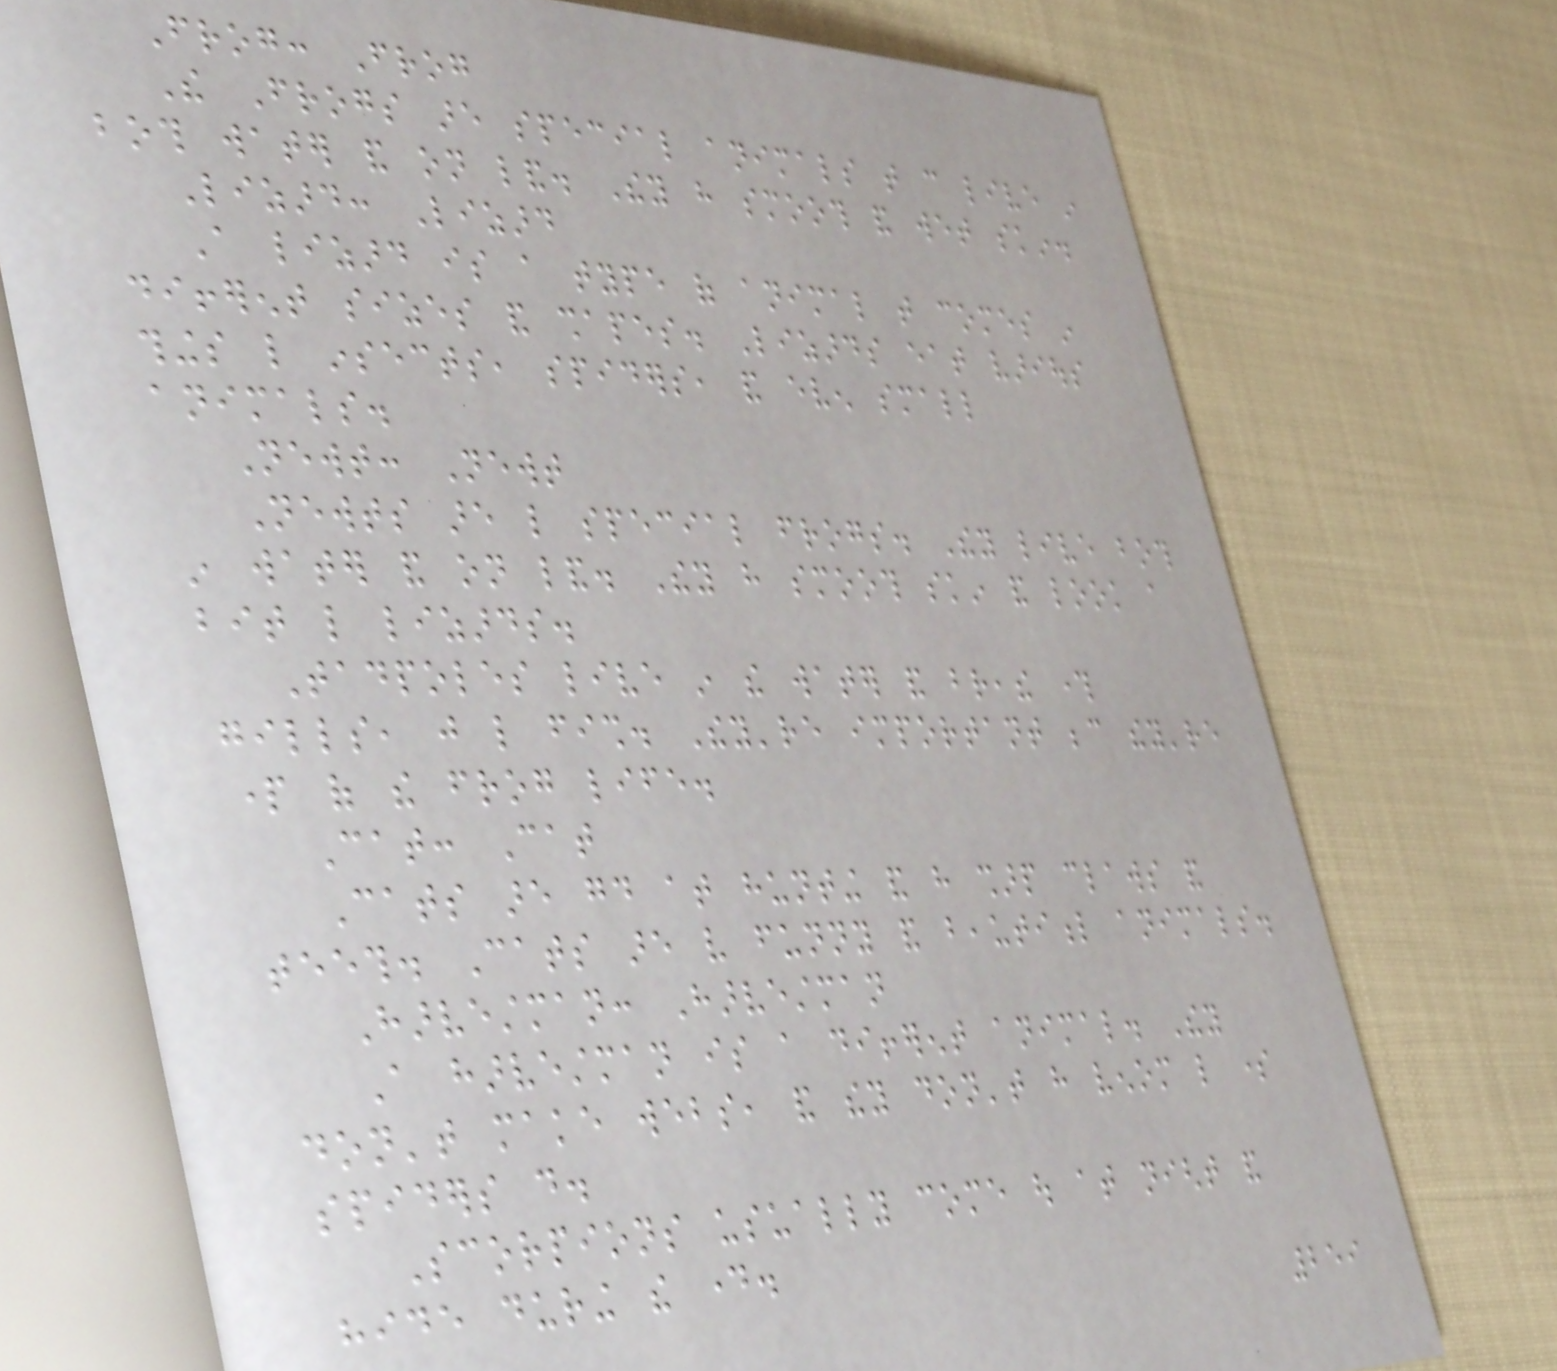Frog: Frog
The Frogs are special animals that can live in
both water and on land. They have smooth and wet skin.
Lizard: Lizard
A lizard is a type of animal that comes in
different sizes and shapes. Lizards eat various
things like insects, spiders, and even small
animals.
Newt: Newt
Newts are like special frogs. They live both
in water and on land. They have smooth skin and look a
bit like lizards.
Tadpoles live in the water and breathe through
gills, just like fish. They're important because they're
part of the frog life.
Cat: Cat
Cats are good at hunting and have sharp claws and
teeth. Cats are very funny and beautiful animals.
Harvestman: Harvestman
A harvestman is a different animal. They
don't make webs, and they don't have venom like some
spiders do.
Scorpions usually come out at night and
hide during the day.
259
